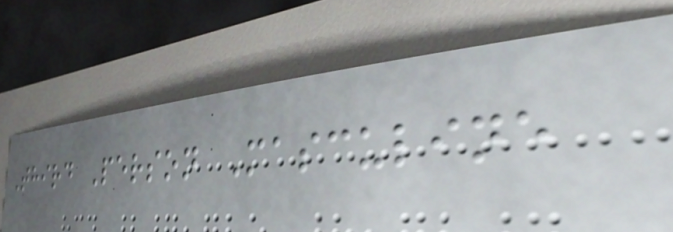Third Person Masculine
